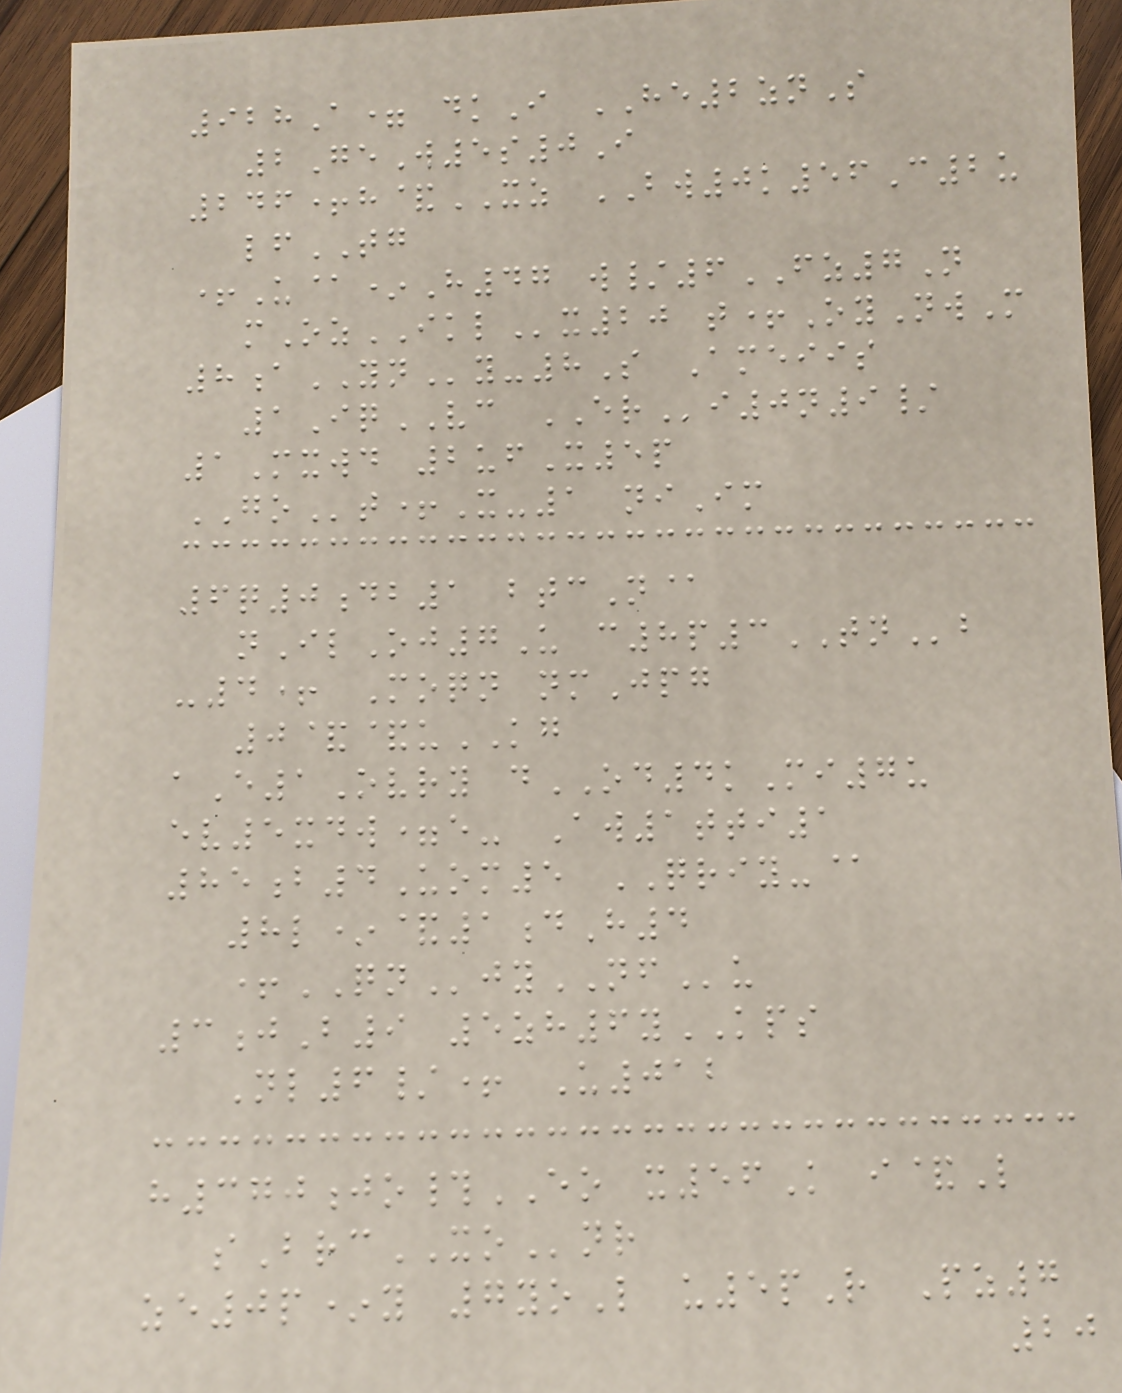928A= dkI HE2znS
2GeW5s0I
246+h&XZ BW0k56C2u
lfTG
+U@*H47 w/6FZ7N
mOzIKLx20 t+OyNwM
8aYNy-8S Ameiis
1IqVC ERi0n9/
1Mxwd 2ufX5p
GOt+X-1 niIm
6q0db1 btcN@
nIlOj7U c8p3TNb
-4+ Moqn nmJpg
0&&uKG
aE1Ovry dOD4kMi7u
ev5xdw=e- Aw1tti1
85b4Uom5 QRIY-@
8l*&1dH4
+QNjyNFu
3jB9 5zh6yKPS
Nl6/+ U012
h370jo#EO x56K i&L
sBrcXOnr
ze0p*y 7yoL u5pR Pz7
20
